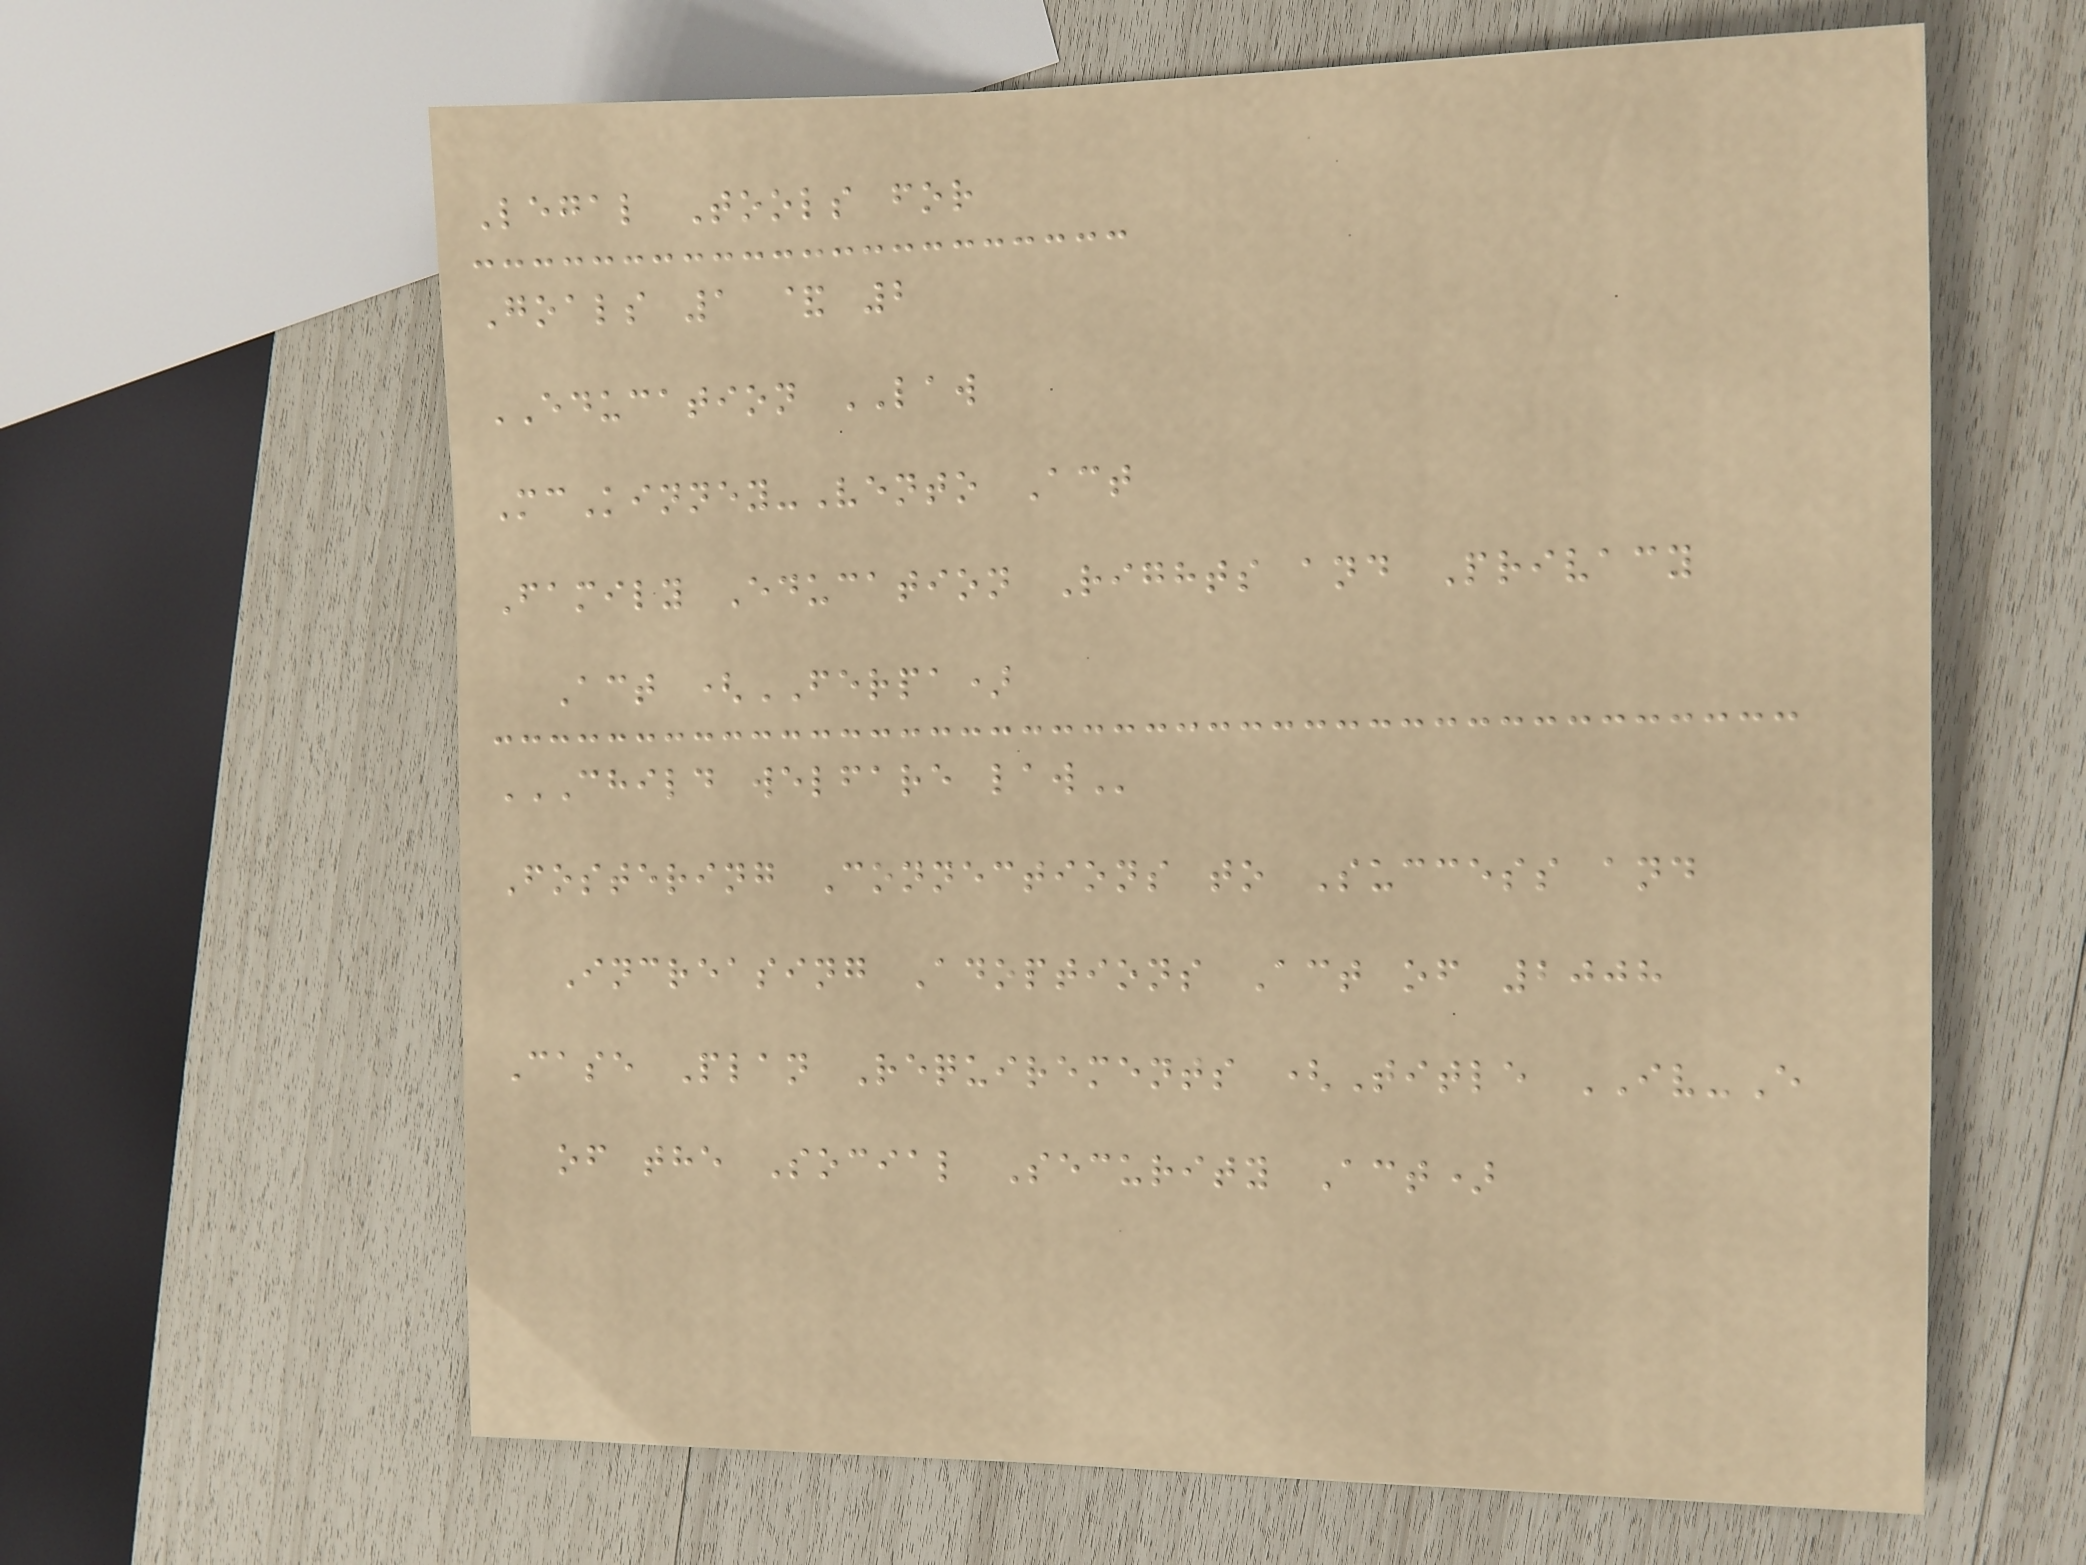Legal Tools for
Goals 1 & 2
EDUCATION LAW
McKinney-Vento Act
Family Education Rights and Privacy
Act (FERPA)
CHILD WELFARE LAW
Fostering Connections to Success and
Increasing Adoptions Act of 2008
Case Plan Requirements (Title IV-E
of the Social Security Act)
